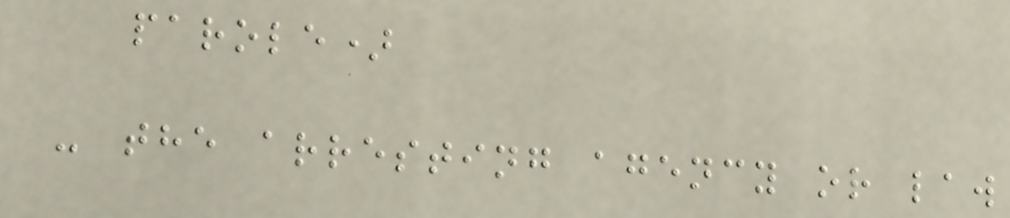parole)
- the arresting agency or law
